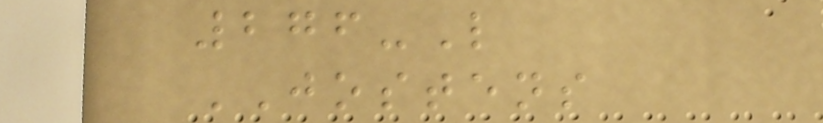276-L
JOSTENS
